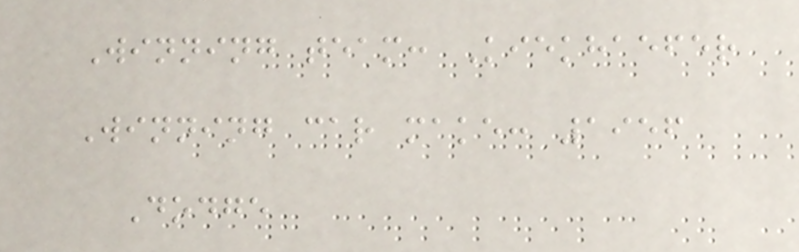Winning team: Kiekhaefer
Winning car make: 1956
Dodge
